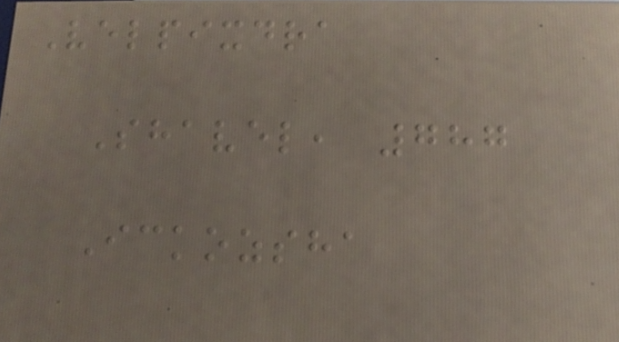Velpixdra
Shavel, 787
Ickozsha
